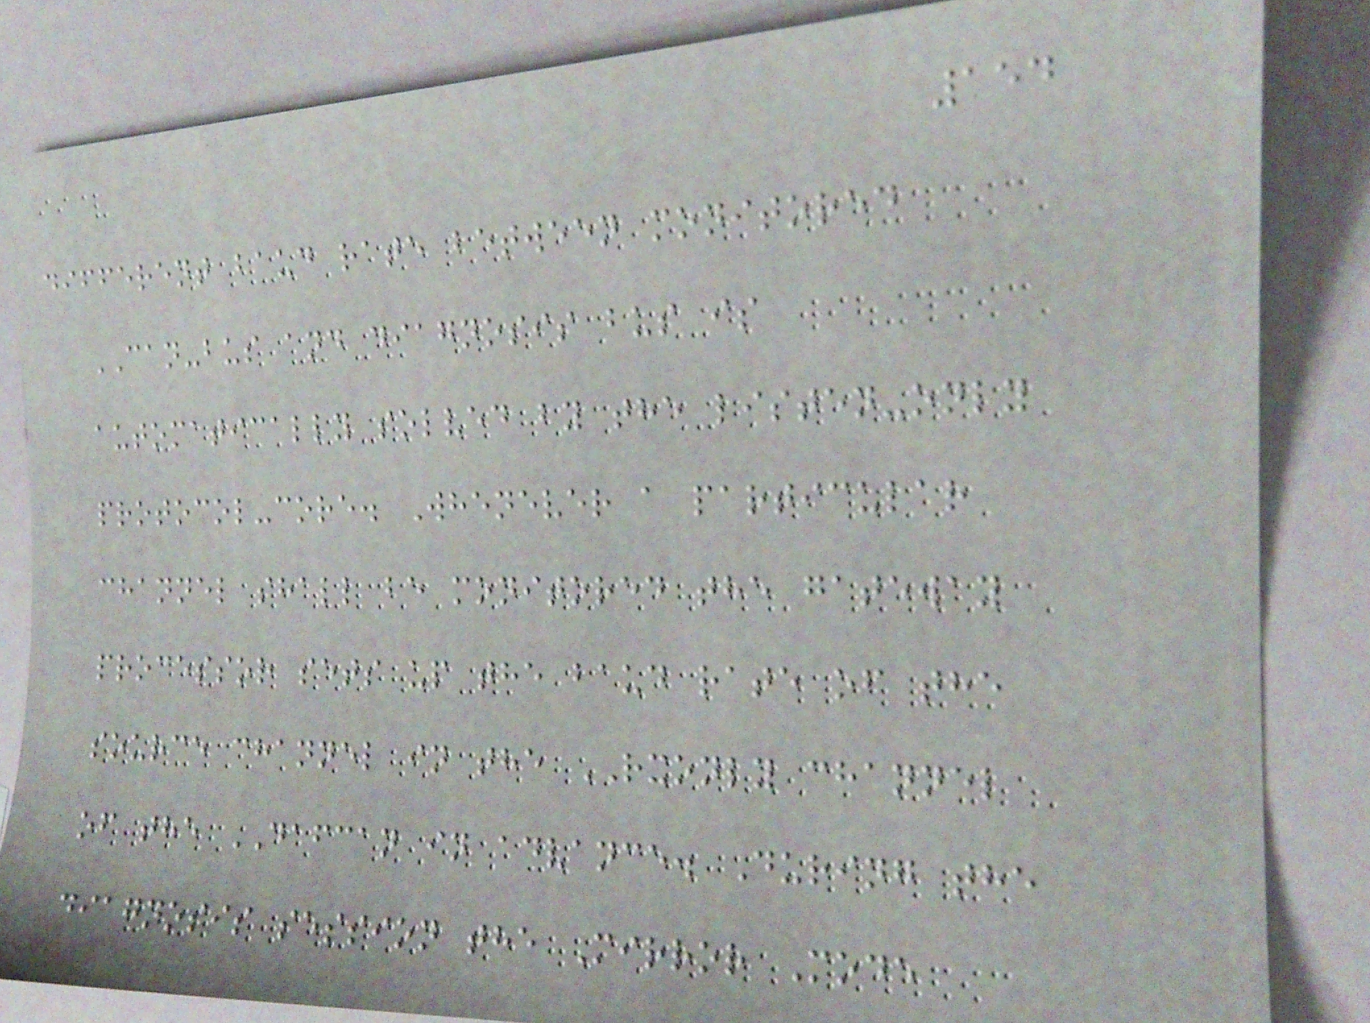154
different baud rate between monitored
CAN-bus and diagnosis bus is
automatically solved by the listen-only
protocol-core. Whenever a particular
channel shall be monitored the gateway
processor sets up the baud rate of the
source channel in the RXONLY channel
of the DAFCAN in advance. During the
diagnosis session the Mirror Mode
